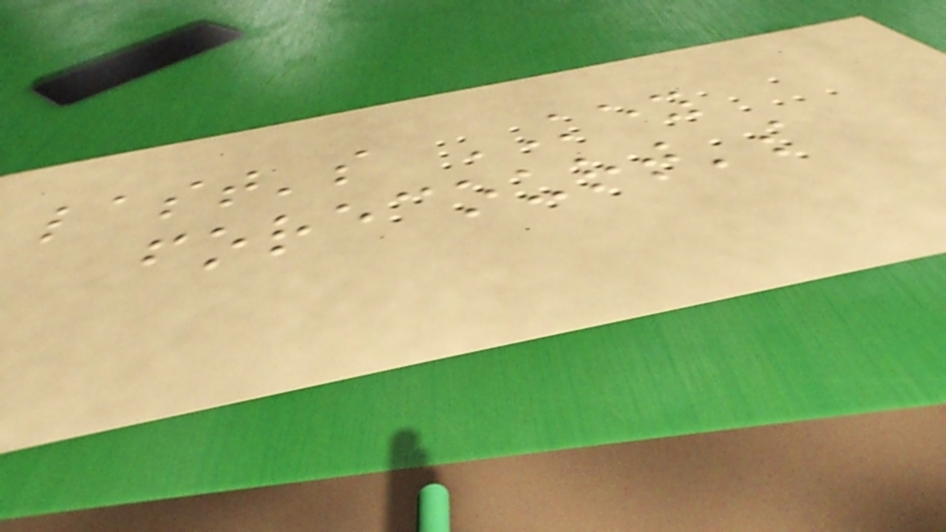last's KEY
forecourt's
